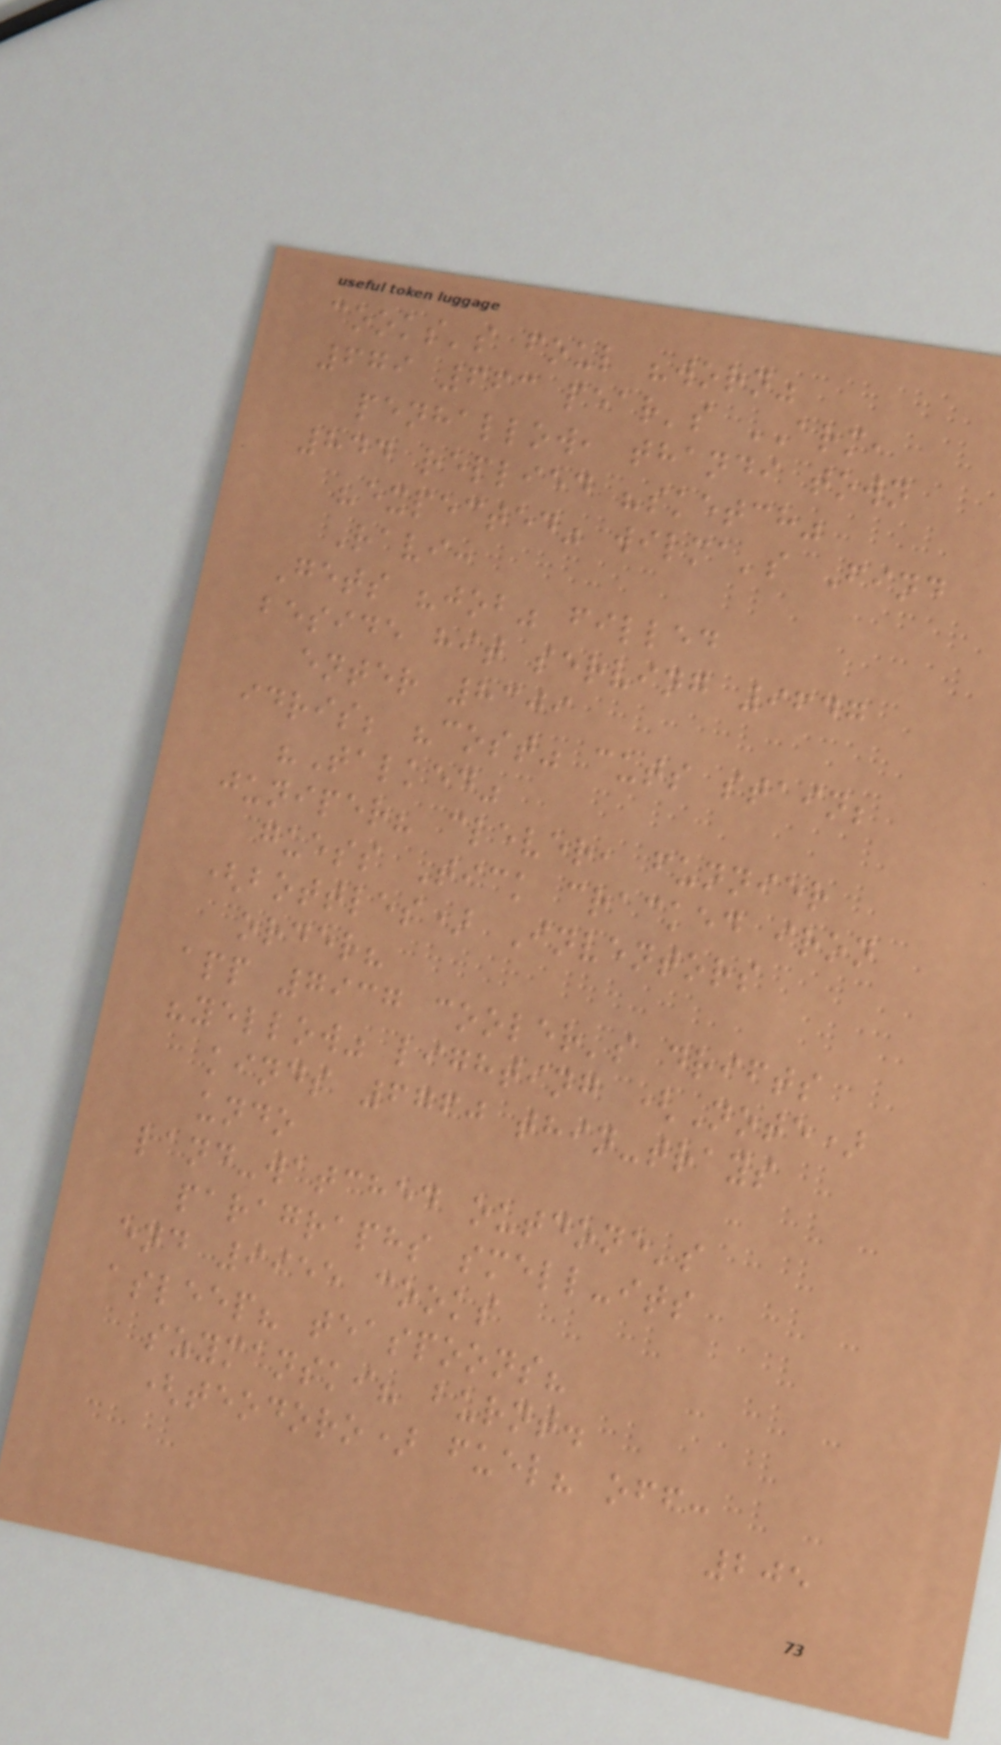cooks's foul "worn"
679 663 pear's ARM,
penhallow, thandi town
844 replied "sketch"
"expected" wilma's Find
Ravi:
Gets "job" filled
beside hit serving 9647
enter 8309
idris; "cost" cuts stain;
"Talked"
juniper? clever, funnier
guess Tick cracked iron
(bottles) Inventors
order?
app 7937 cooler's drifts
"yellow" lighting (Note)
kinds 6760 thin-trays
undo
land-watched outdone's
paragraphs smell-its
end 9955 cooks
asleep? teaspoons?
szymanski? burnt.
(teodoro) fuel? off:
205
